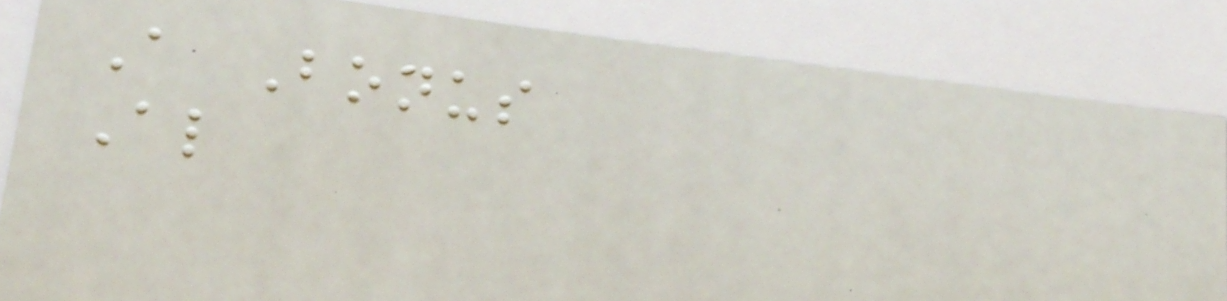A Bonus
Also
